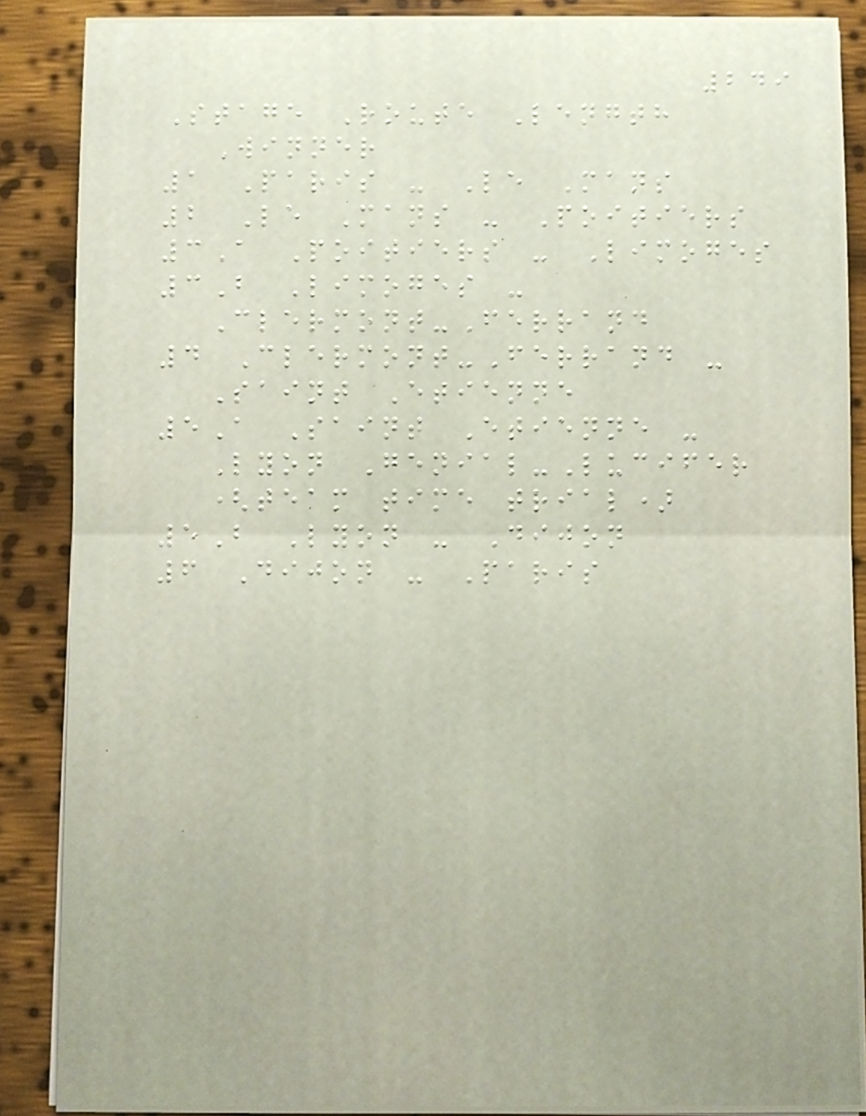249
Stage Route Length
Winner
1 Paris - Le Mans
2 Le Mans - Poitiers
3A Poitiers - Limoges
3B Limoges -
Clermont-Ferrand
4 Clermont-Ferrand -
Saint Etienne
5A Saint Etienne -
Lyon Genial-Lucifer
(team time trial)
5B Lyon - Dijon
6 Dijon - Paris
